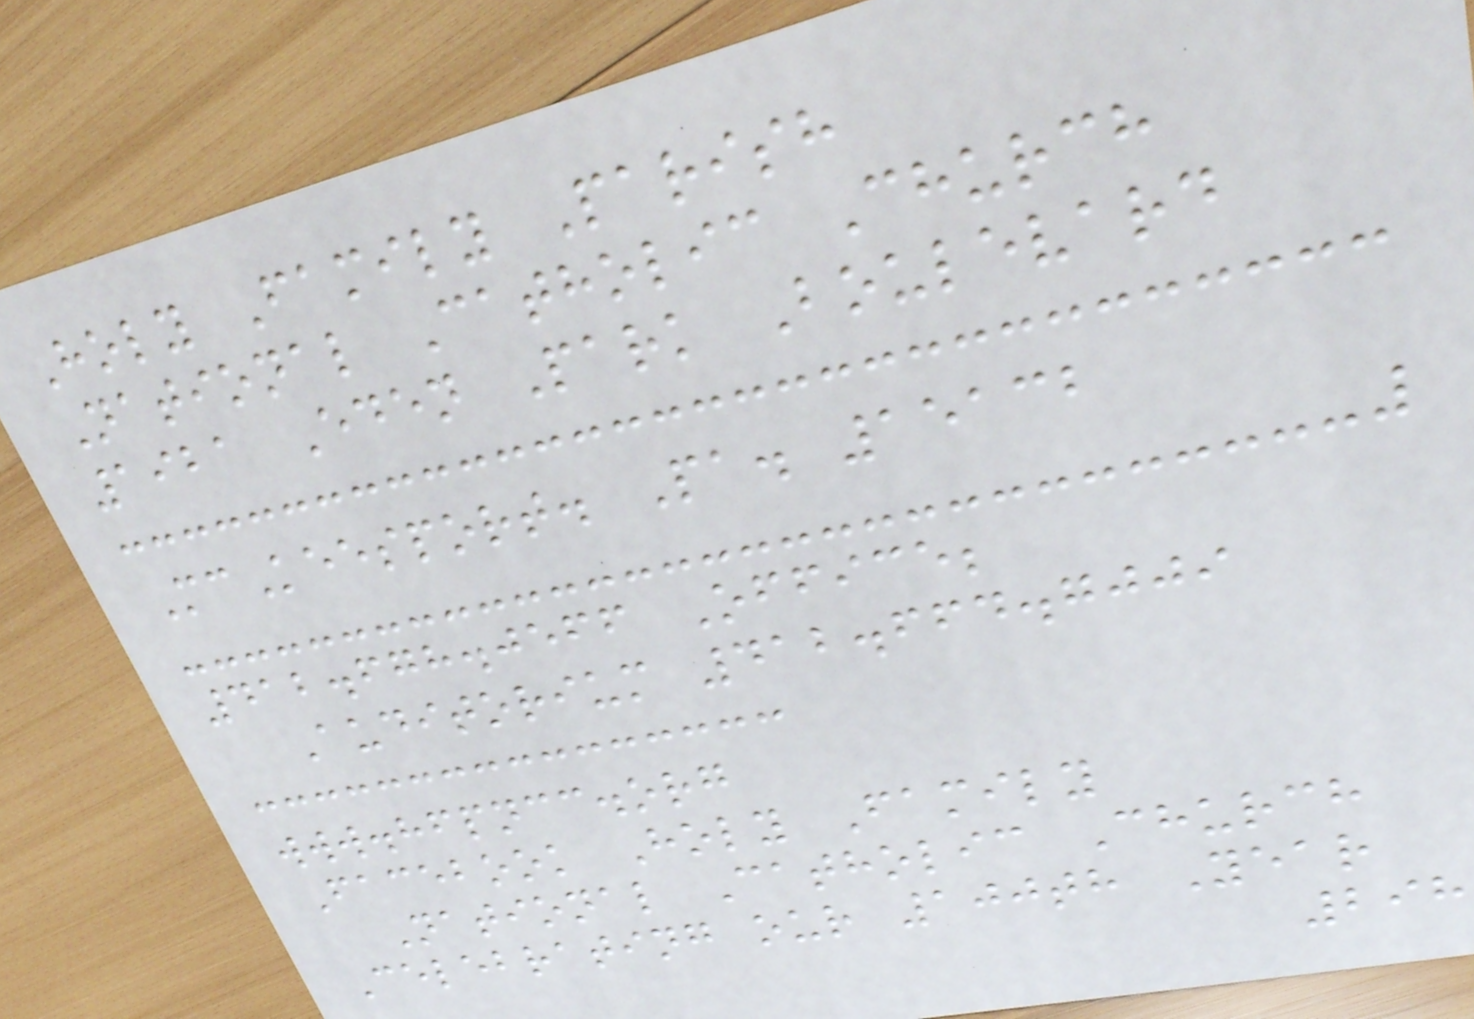Holy Family Parish
National Catholic Church
1921 Eden Park Boulevard
McKeesport. Pa. 15132
412.678.0566 Office;
Auditorium 412.664.7009
www.hfpncc.org
Facebook Holy Family
National Catholic Church
Celebrating our 100th Year
298
